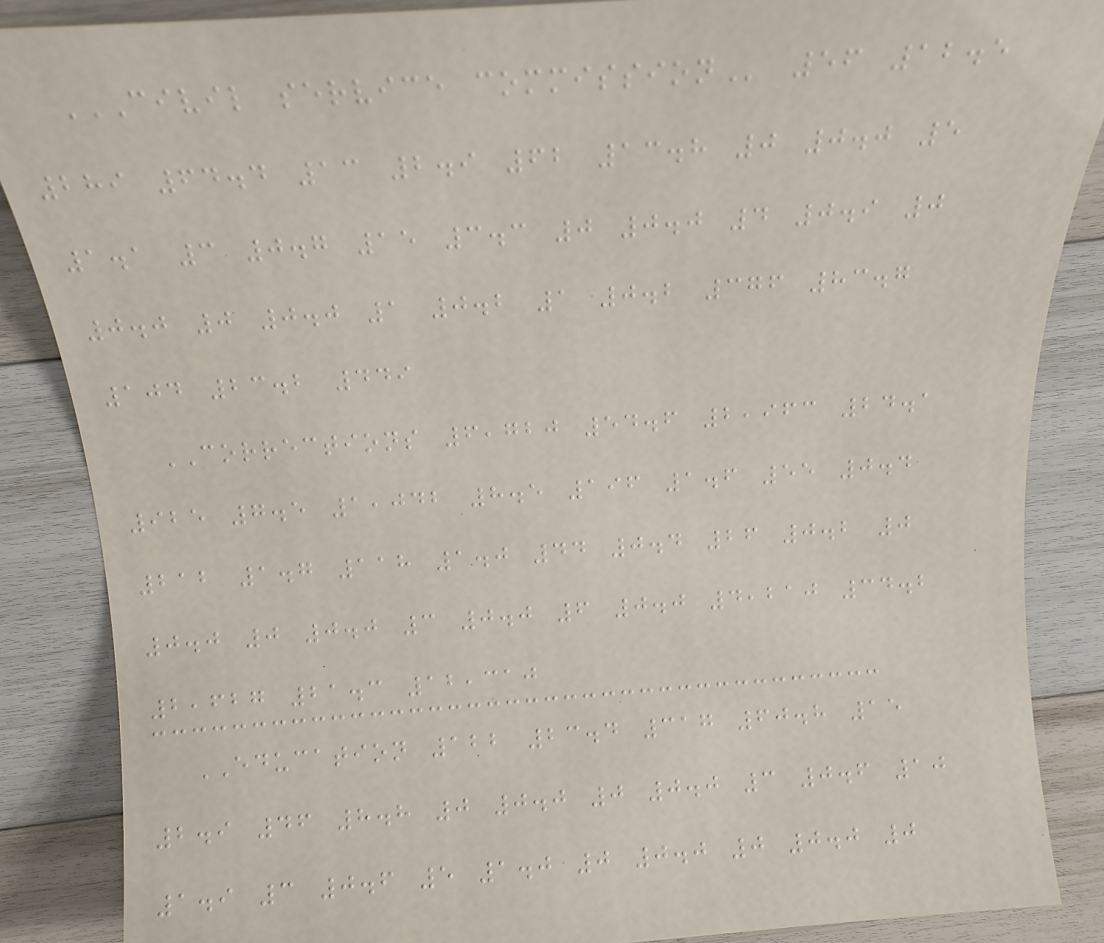CIVIL SERVICE COMMISSION 56 12.5
289 64.4 13 2.9 62 13.8 0 0.0 5
1.1 3 0.7 15 3.3 0 0.0 4 0.9 0
0.0 0 0.0 1 0.2 1 0.2 376 83.7
104 23.2 449
CORRECTIONS 6,720 54.6 2,963 24.1
925 7.5 1,042 8.5 196 1.6 55 0.4
212 1.7 118 1.0 44 0.4 26 0.2 0
0.0 0 0.0 3 0.0 6 0.0 4,210 34.2
2,627 21.3 12,310
EDUCATION 122 23.4 317 60.8 15
2.9 46 8.8 0 0.0 0 0.0 3 0.6 10
1.9 3 0.6 5 1.0 0 0.0 0 0.0 0
